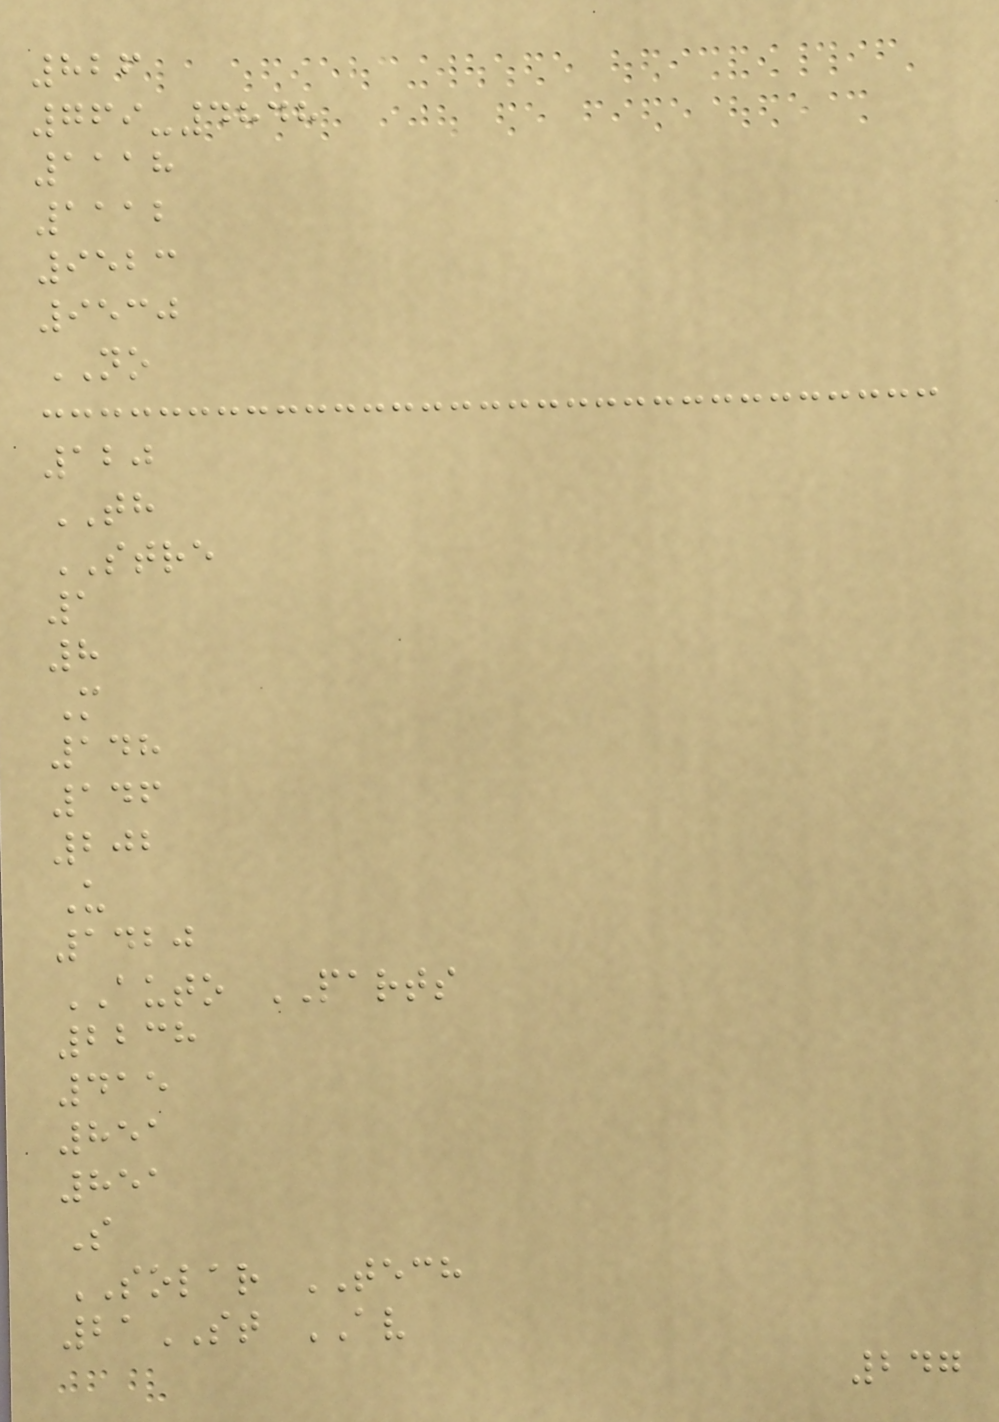826
769-4848
1118
1112
9523
9530
NO
120
TH
STRE
1
8
M
148
146
202
U
1420
AUTO PARTS
2238
415
851
851
S
SOLAR TECH
21ST AV
247
